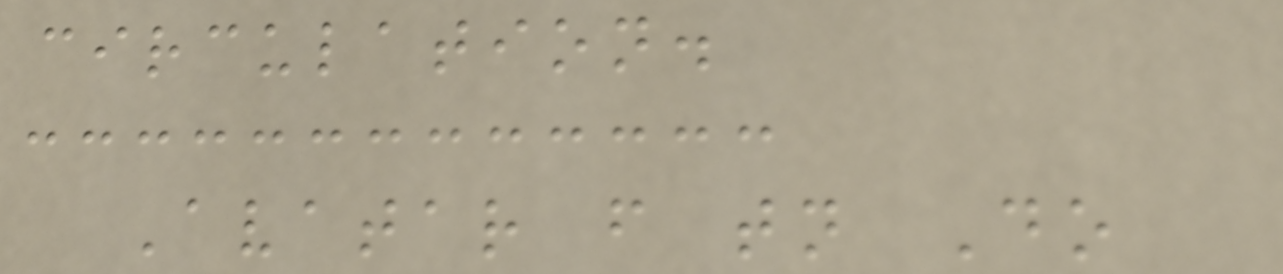circulation.
Avatar f tn Do
